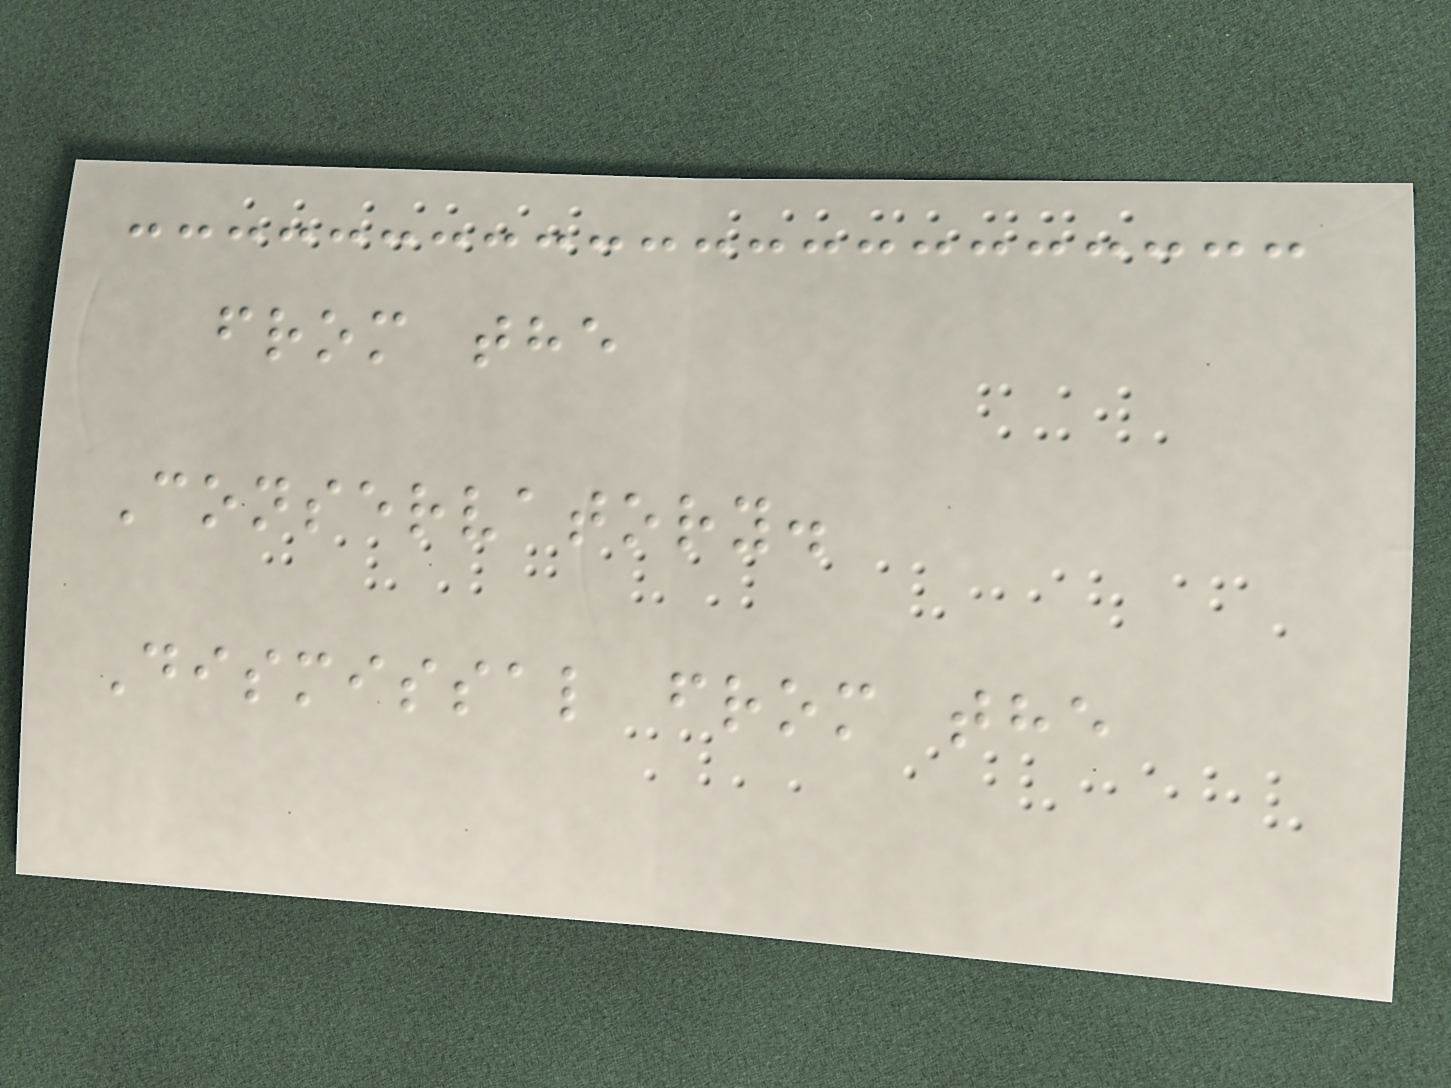from the
Conservatory.
Dismissal from the
